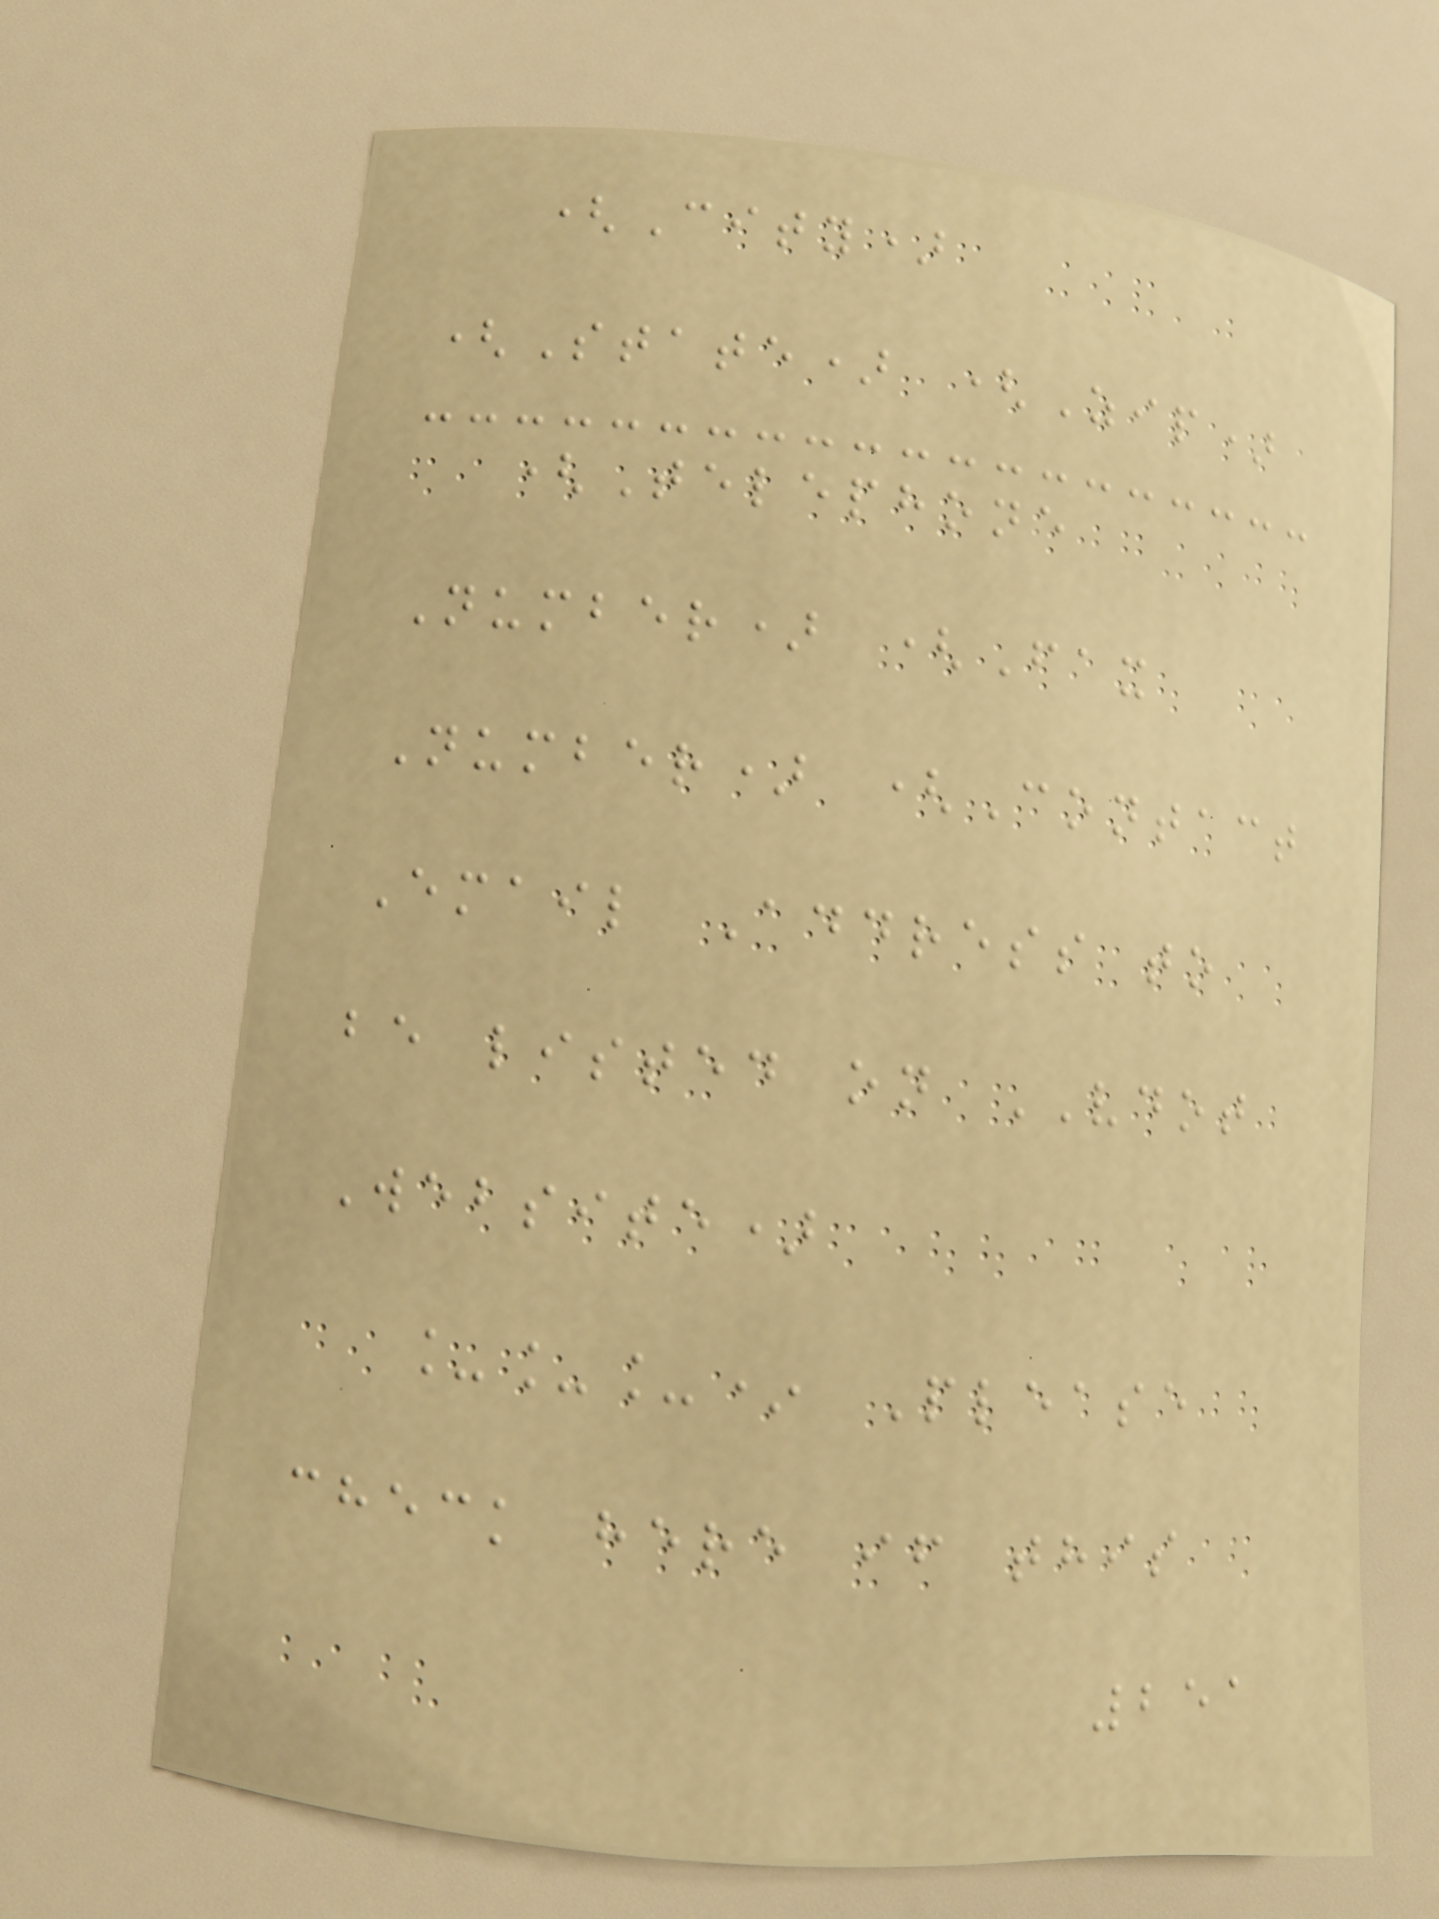(City)
(State) (Zip)
(Telephone
Number) (Fax
Number) (Contact
Email Address to
be listed on VDOT
Website)
___* Please
check here if this
251
